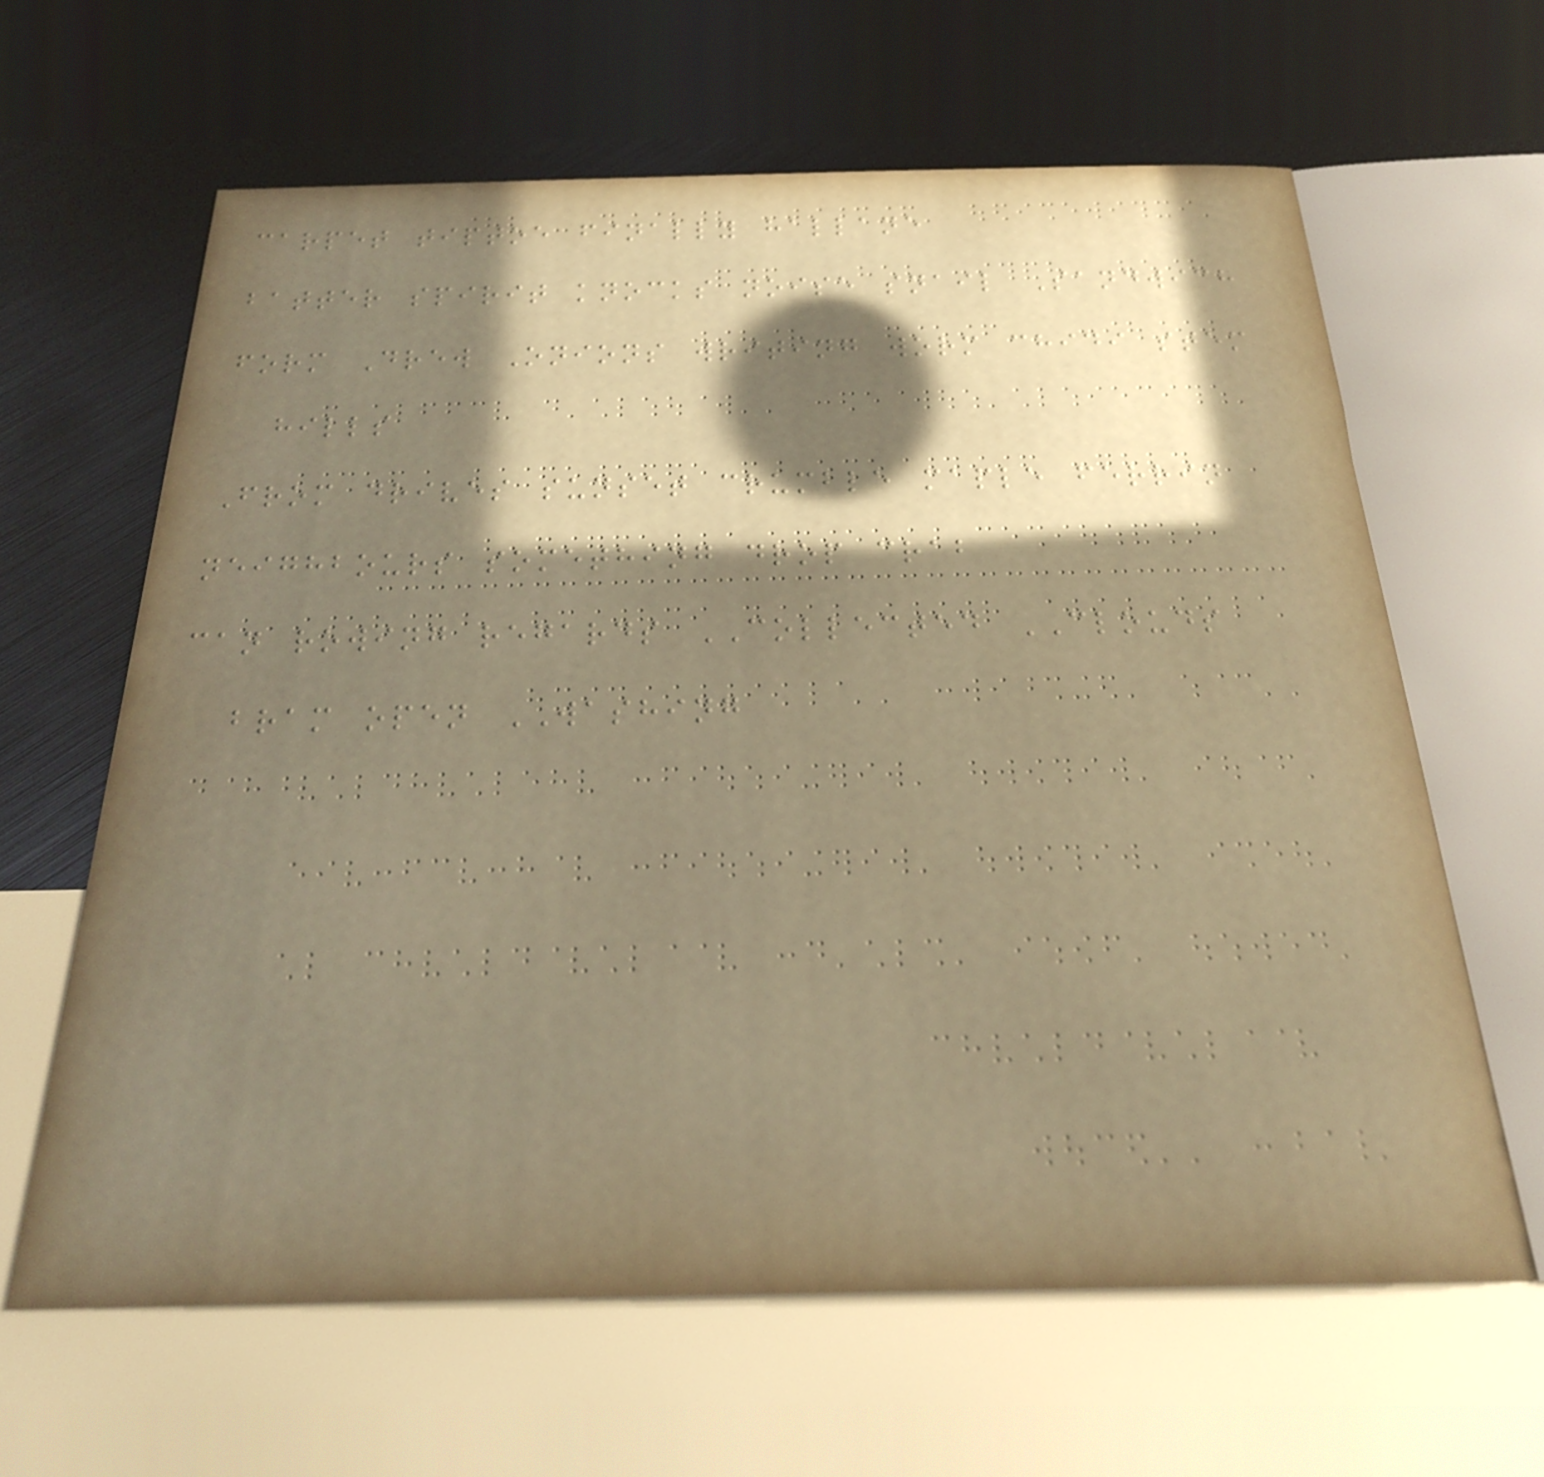carpet tiptoe finally hallane
batter spirit knocks noise snail Sandwich
form Drew Onions writing worm chidi stem
hills
From drives sunset crumble maple ferrin
neighbours something drop crab
can rowing regards COLLECTED CLOUDS
bram open WASHING
